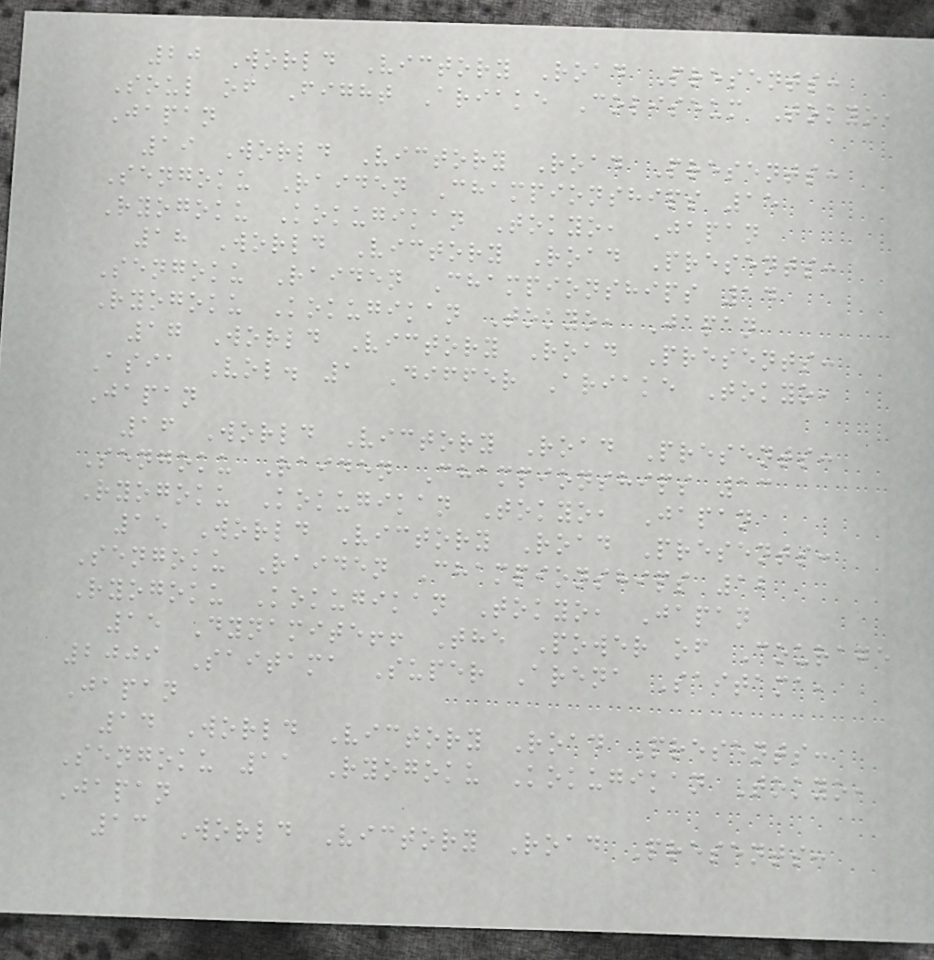20 World Victory Road Presents:
Soul of Fight Ariake Coliseum Tokyo,
Japan
19 World Victory Road Presents:
Sengoku Raiden Championships 15
Ryogoku Kokugikan Tokyo, Japan
18 World Victory Road Presents:
Sengoku Raiden Championships 14
Ryogoku Kokugikan Tokyo, Japan
17 World Victory Road Presents:
Asia Vol. 1 Differ Ariake Tokyo,
Japan
16 World Victory Road Presents:
Sengoku Raiden Championships 13
Ryogoku Kokugikan Tokyo, Japan
15 World Victory Road Presents:
Sengoku Raiden Championships 12
Ryogoku Kokugikan Tokyo, Japan
15 Dynamite!! The Power of Courage
2009 Saitama Super Arena Saitama,
Japan
14 World Victory Road Presents:
Sengoku 11 Ryogoku Kokugikan Tokyo,
Japan
13 World Victory Road Presents:
